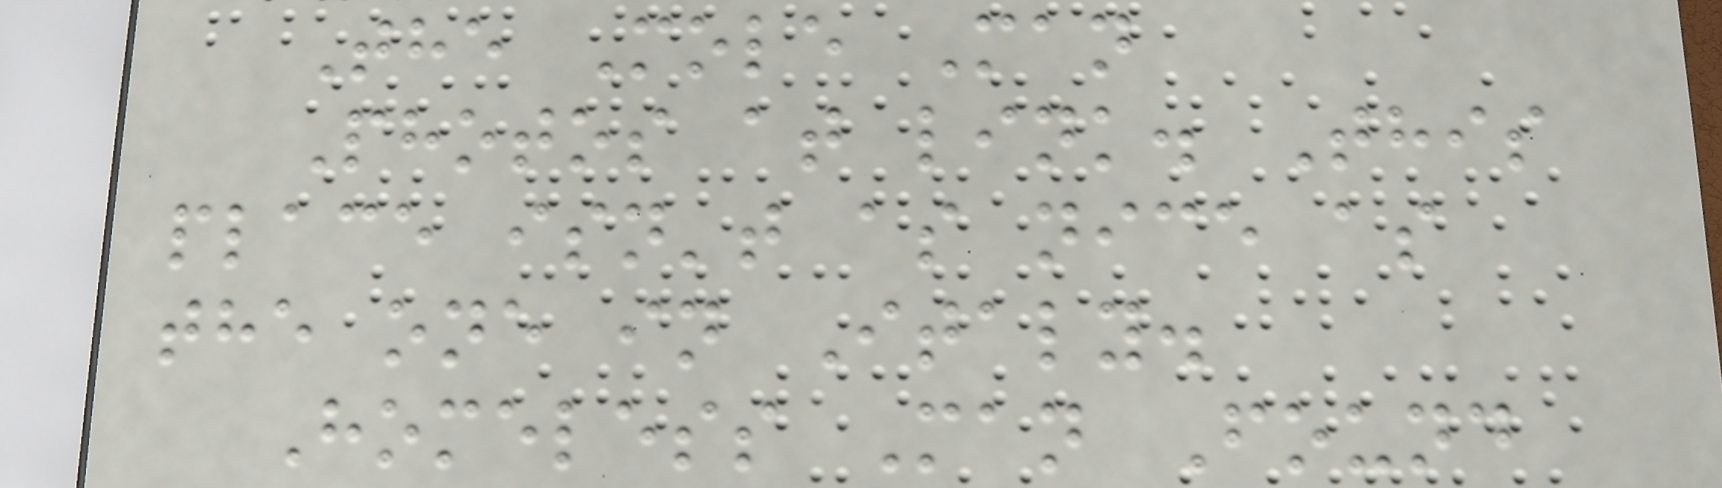The Mole Man
Photos at link. This
place isn't as nice as
the one in Italy.
Homeless Man Found
